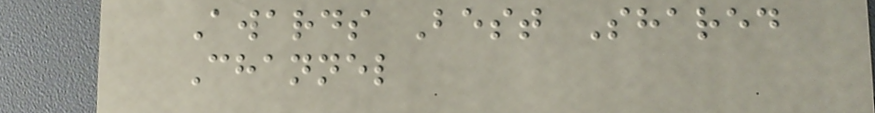Awards Best Shared
Channel
